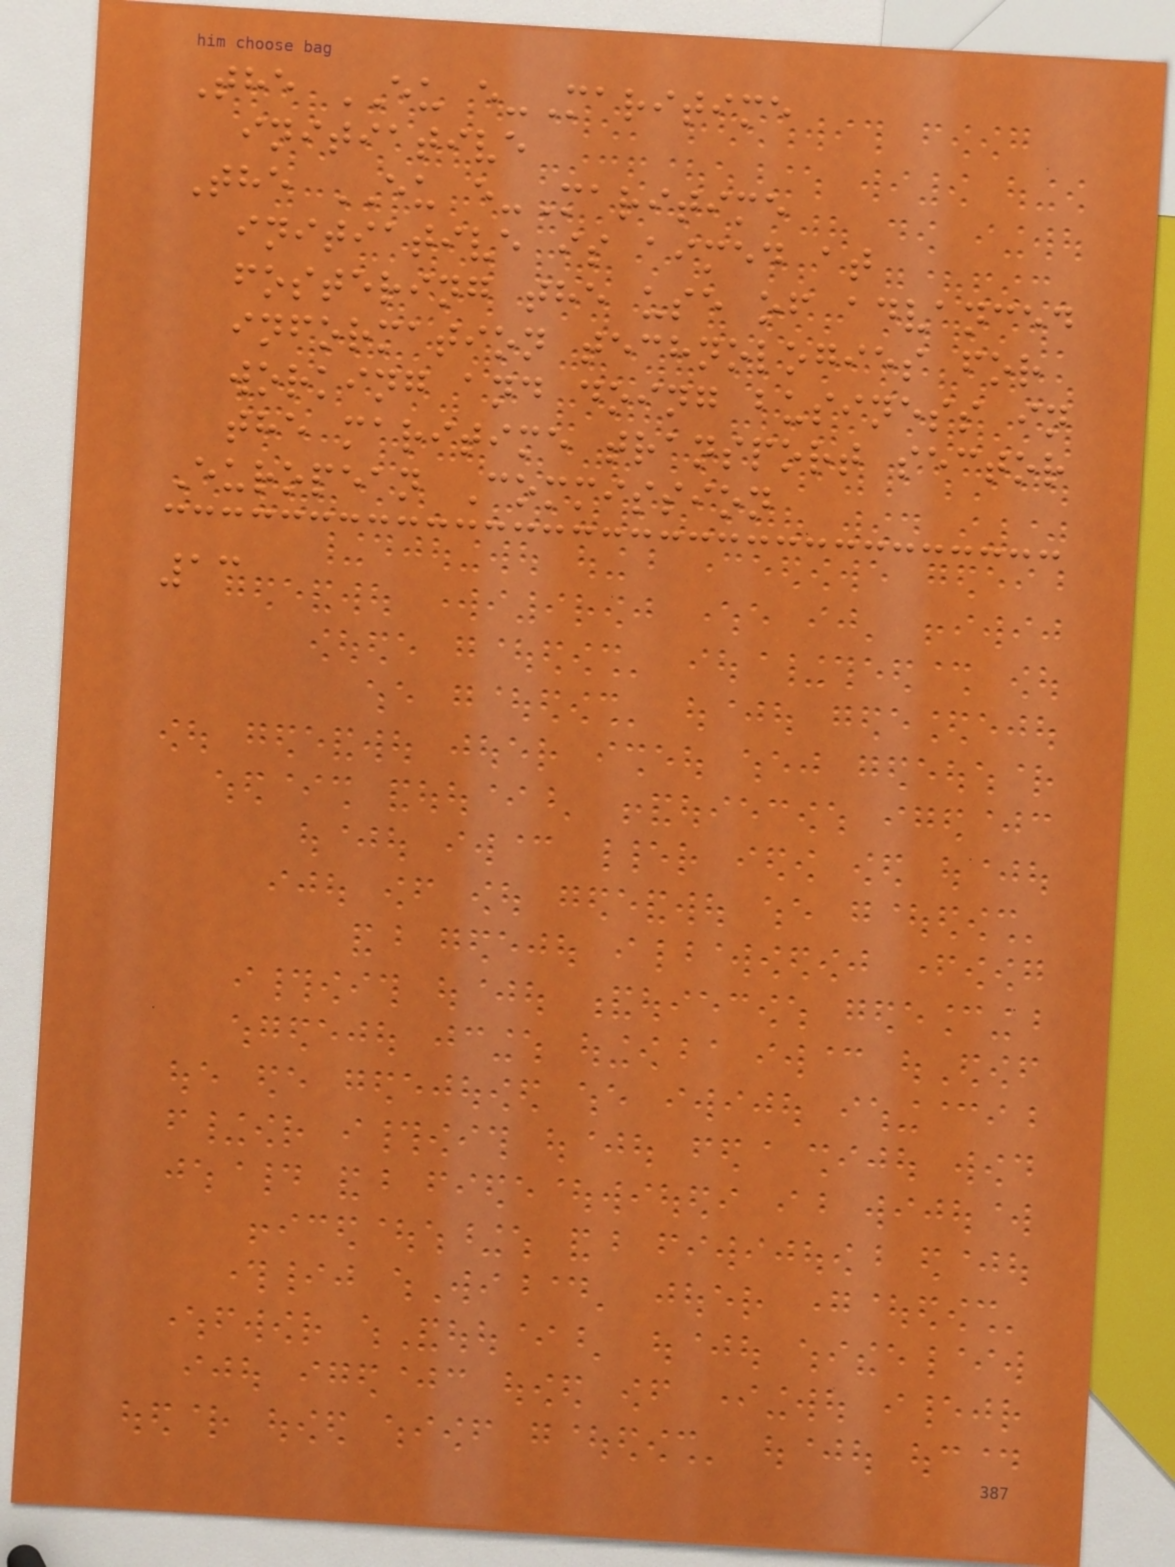The EU e-Maritime
initiative
The EU e-Maritime
initiative is aimed at
fostering the use of advanced
information technologies for
working and doing business in
the maritime transport sector
European Commission
13
